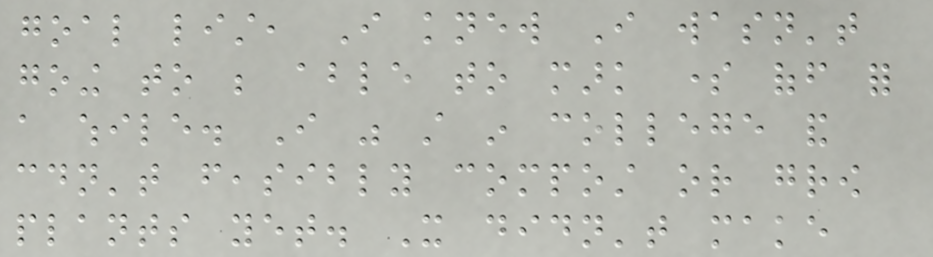goal list, I knew I wasn't
going to be able to mark some off for
a while. I was still in college and
couldn't feasibly compost or grow
plants yet. It didn't make
